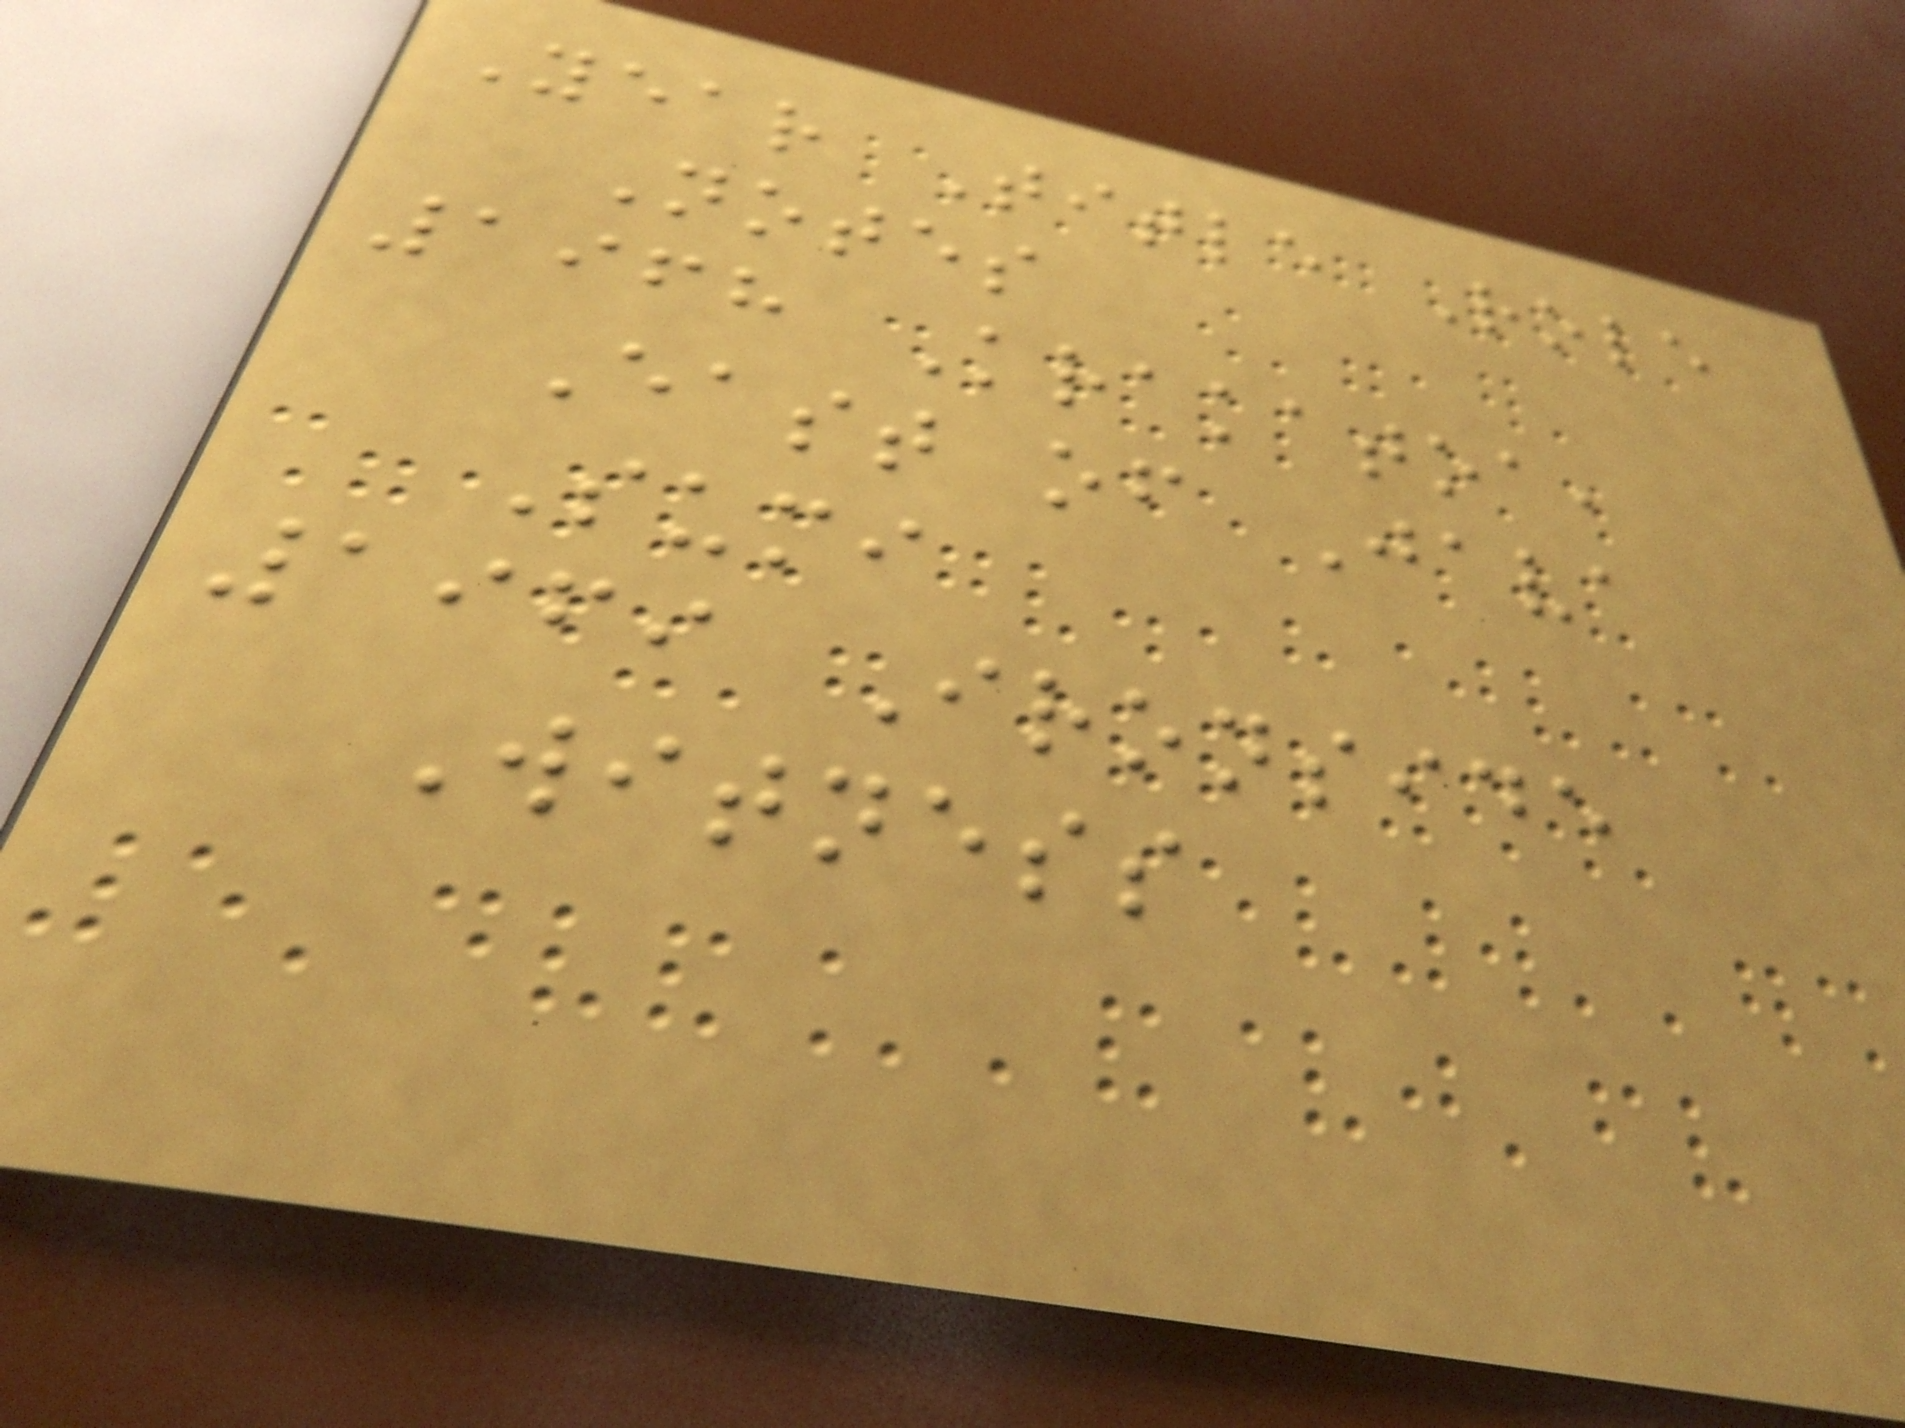Year Title Role
Notes
1968 Krakatoa,
East of Java
Sumi
1969 Ironside
Witness
